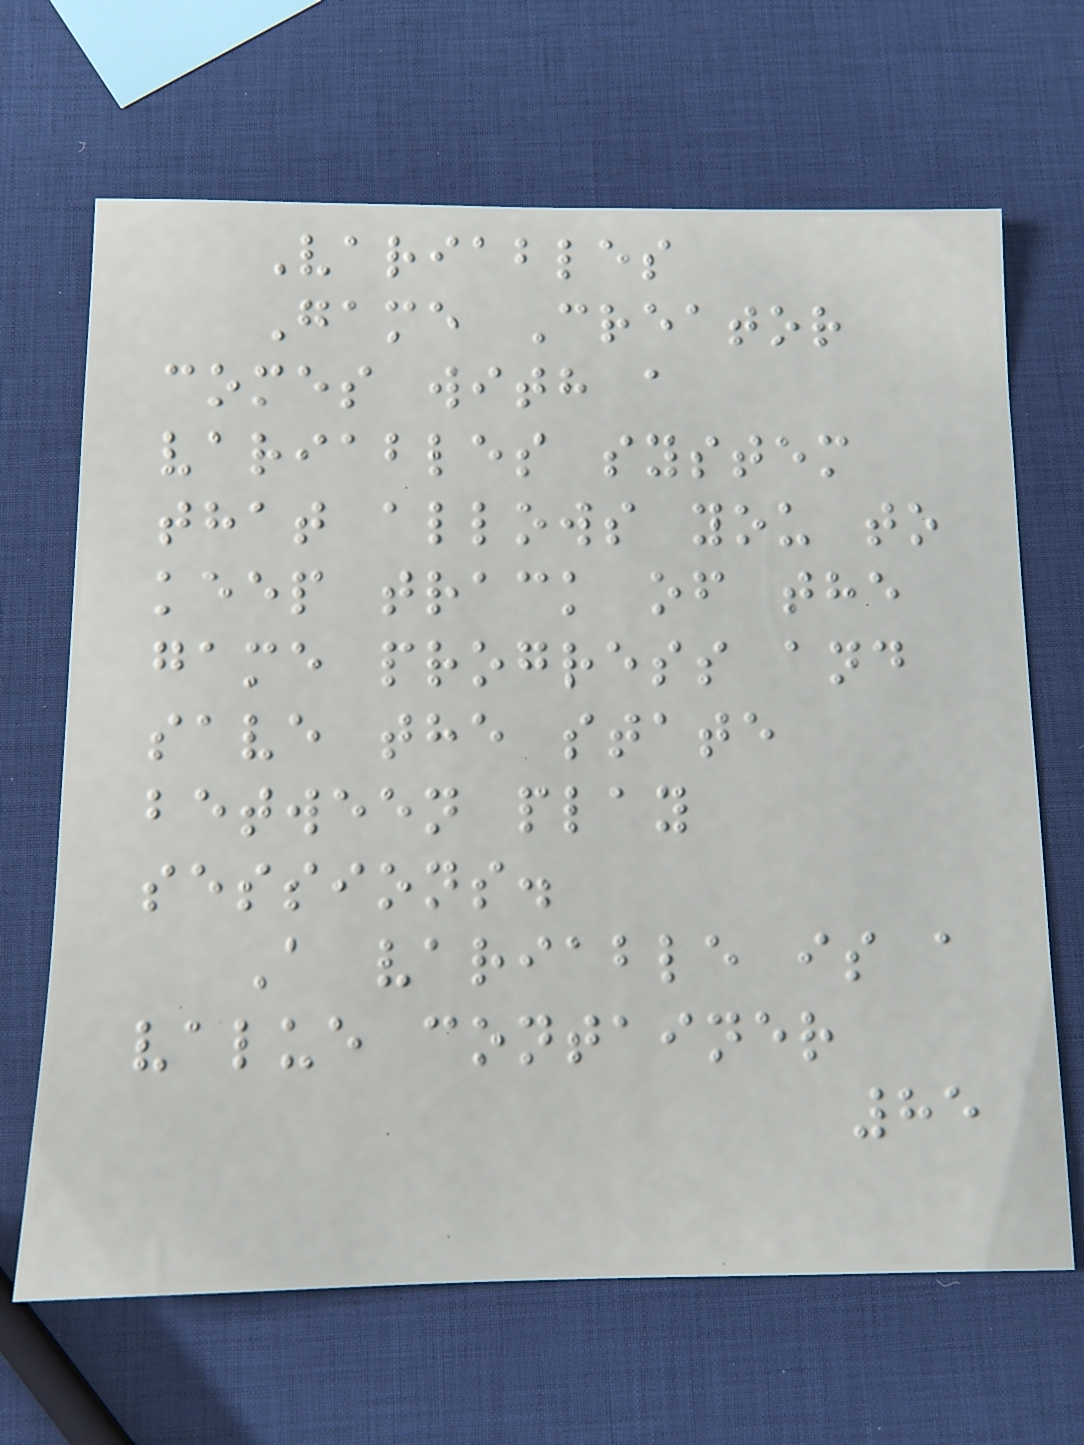Variables
Game Creator
comes with a
variables system
that allows you to
keep track of the
game progress and
save the state
between play
sessions.
A variable is a
value container
85
